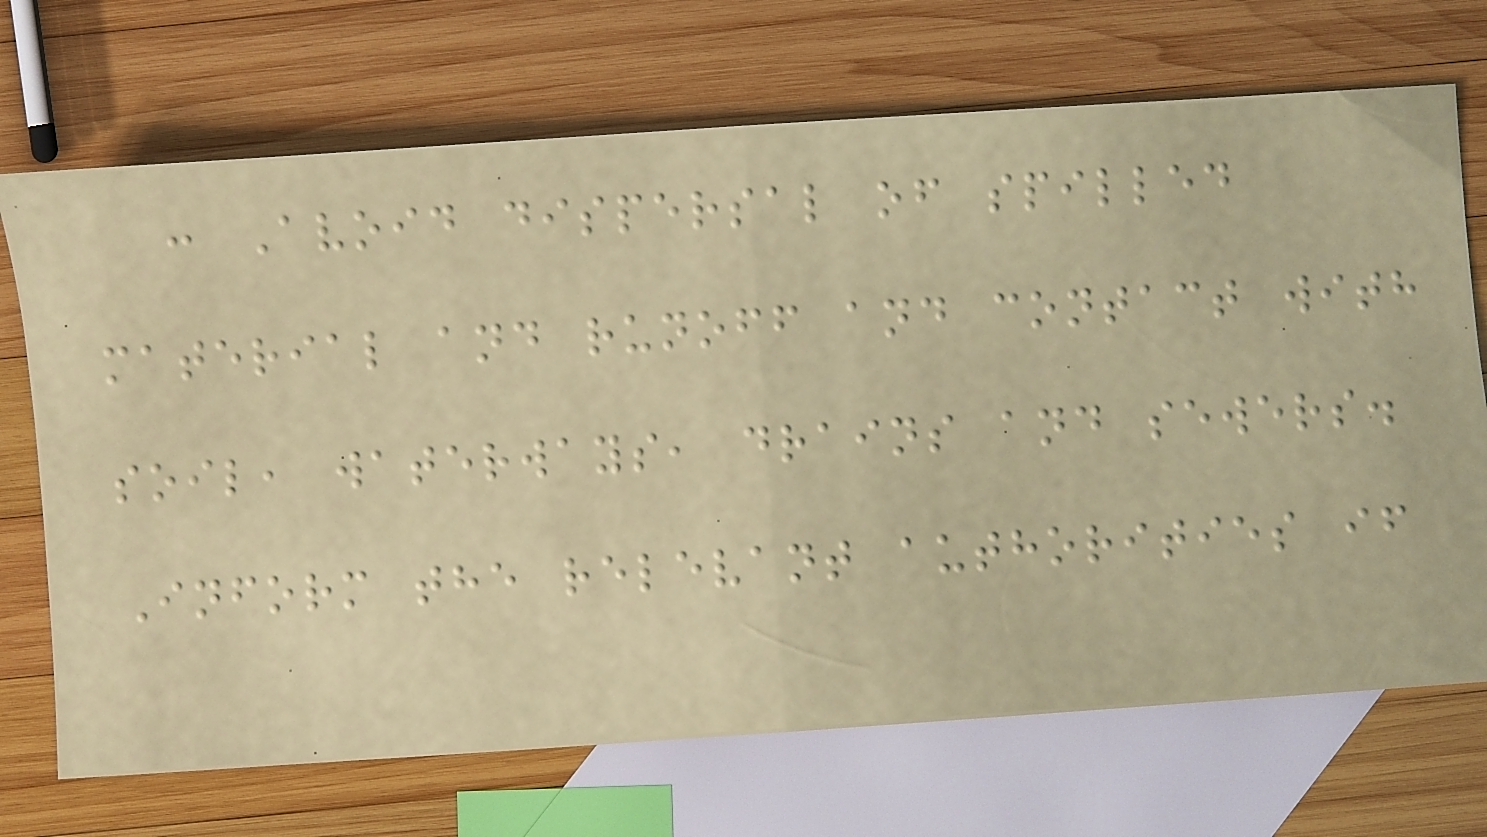: Avoid dispersal of spilled
material and runoff and contact with
soil, waterways, drains and sewers.
Inform the relevant authorities if
